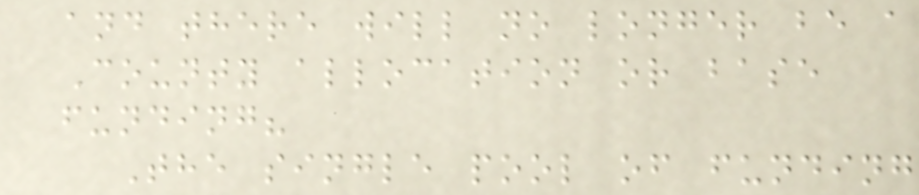and there will no longer be a
County allocation or base
funding?
The single pool of funding
